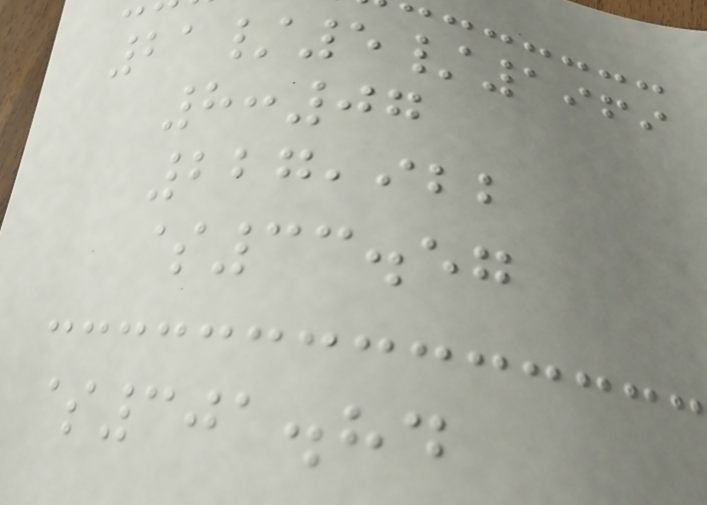21/5/1969
8:07
227,922
$33.57
$301.84
